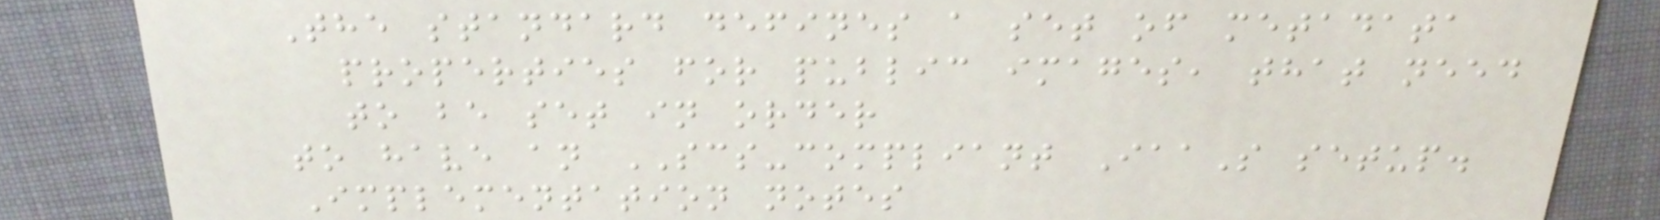The standard defines a set of metadata
properties for public images, that need
to be set in order
to have an SCS-compliant IaaS setup.
Implementation notes
